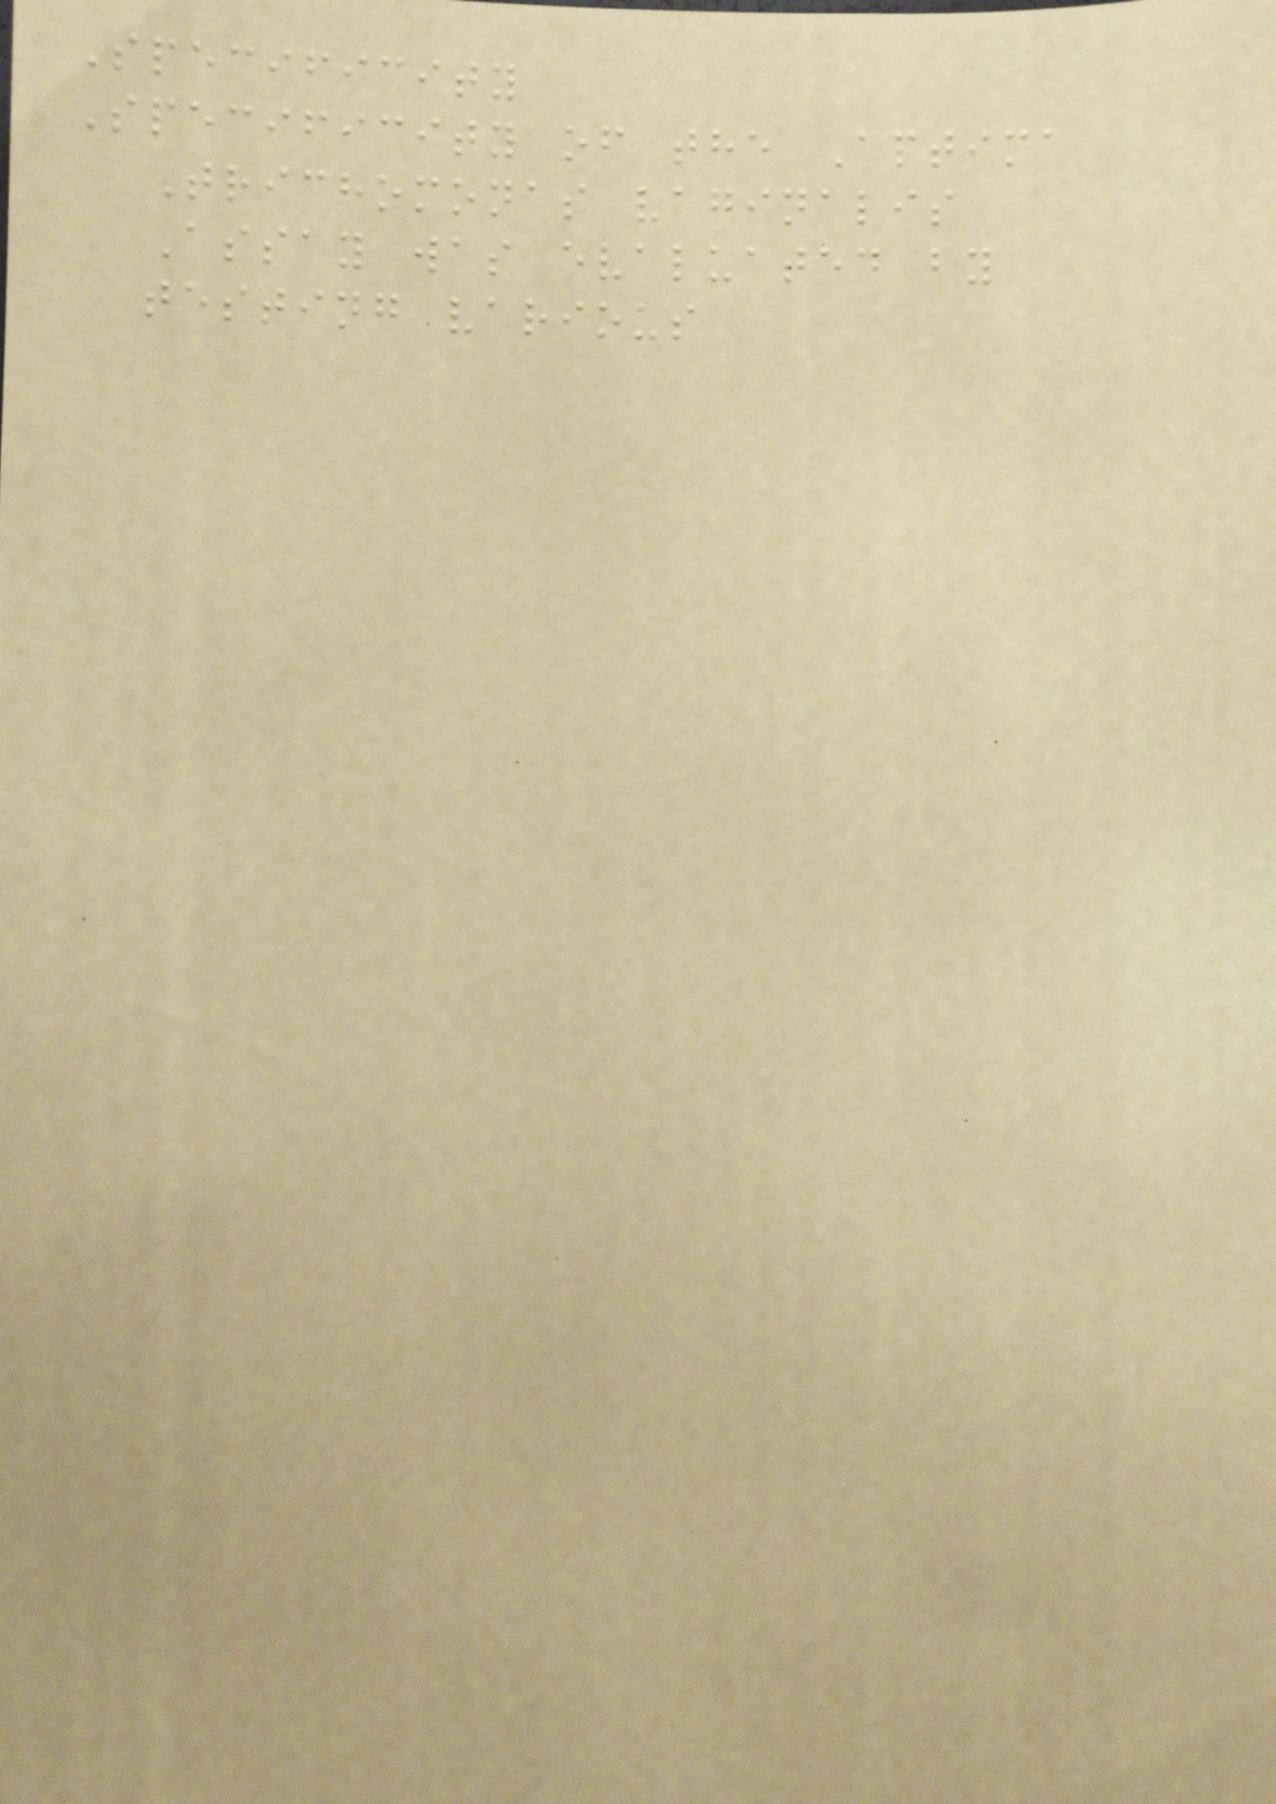Specificity
Specificity of the Aptima
Trichomonas vaginalis
Assay was evaluated by
testing various
